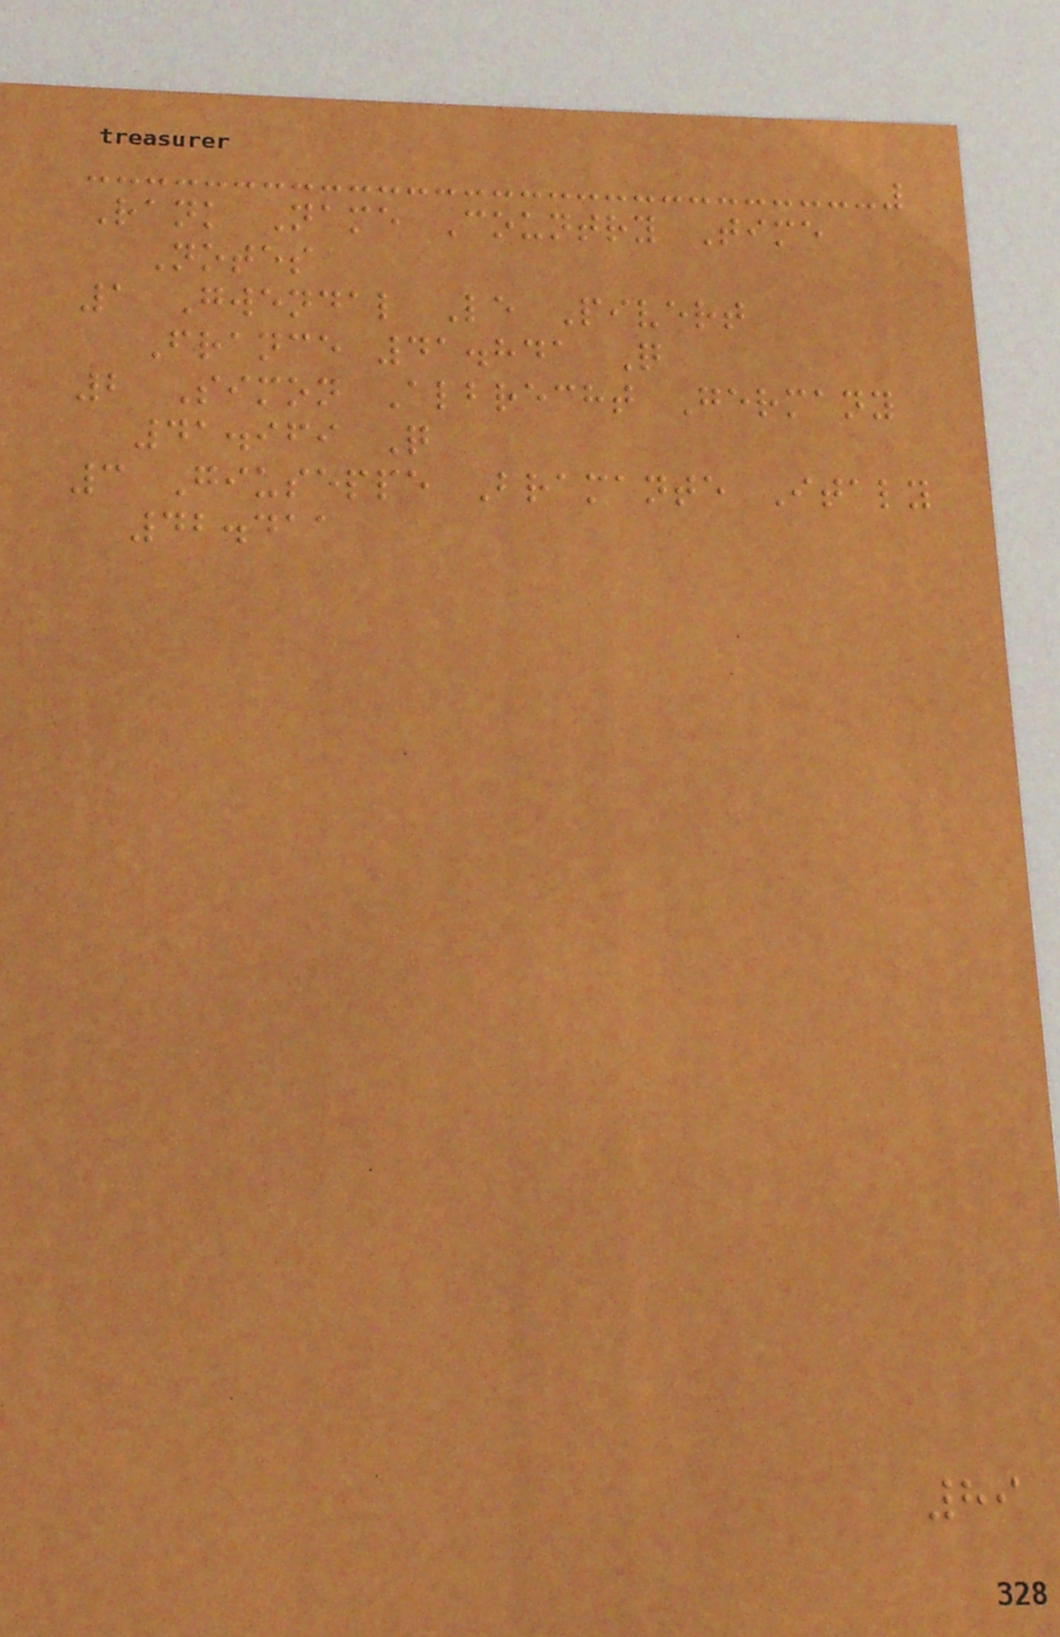Rank Name Country Time
Notes
1 Gwendal Le Pivert
France 41.841 Q
2 Simon Albrecht Germany
41.969 Q
3 Giuseppe Bramante Italy
42.411
89
